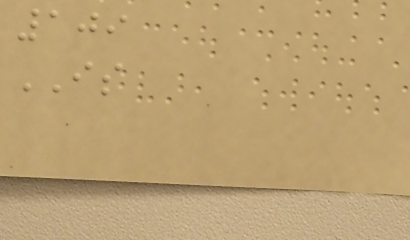109
IS
